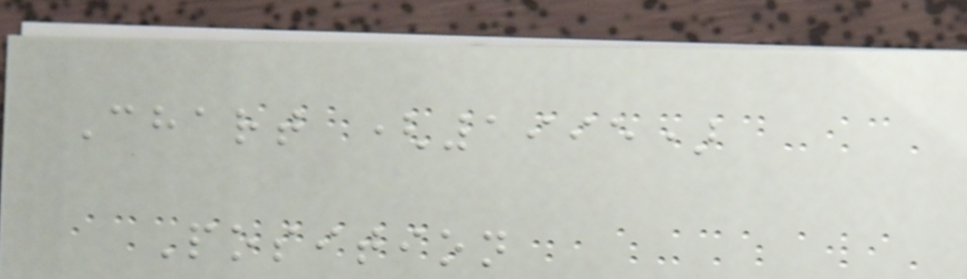Chart (1995)
Position
